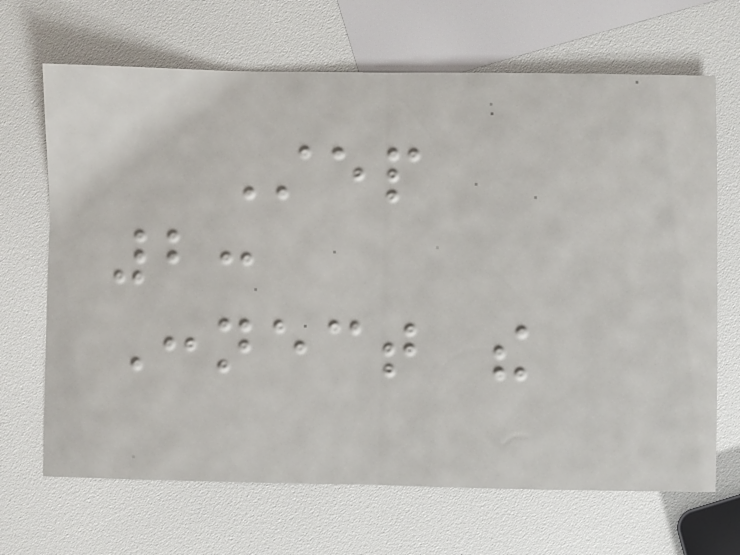Step
2:
Connect the
